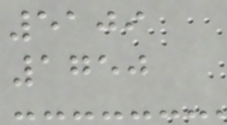5109
1750
